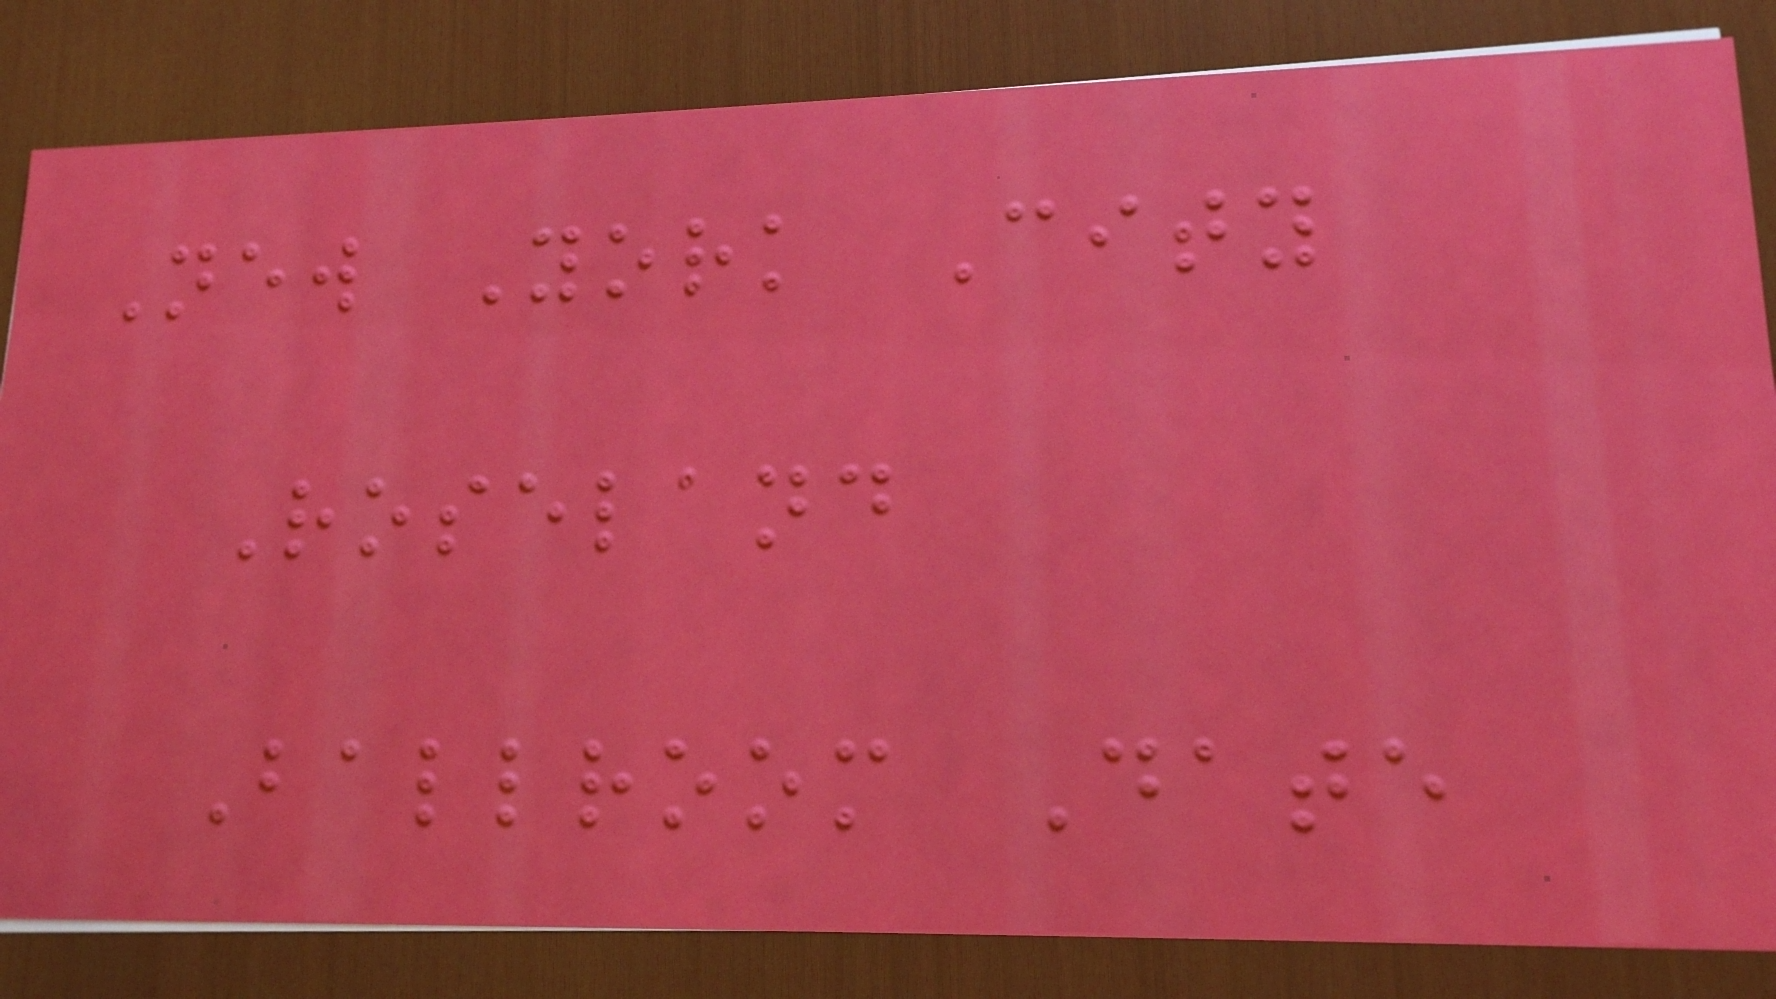New York City
Roseland
Ballroom Date
